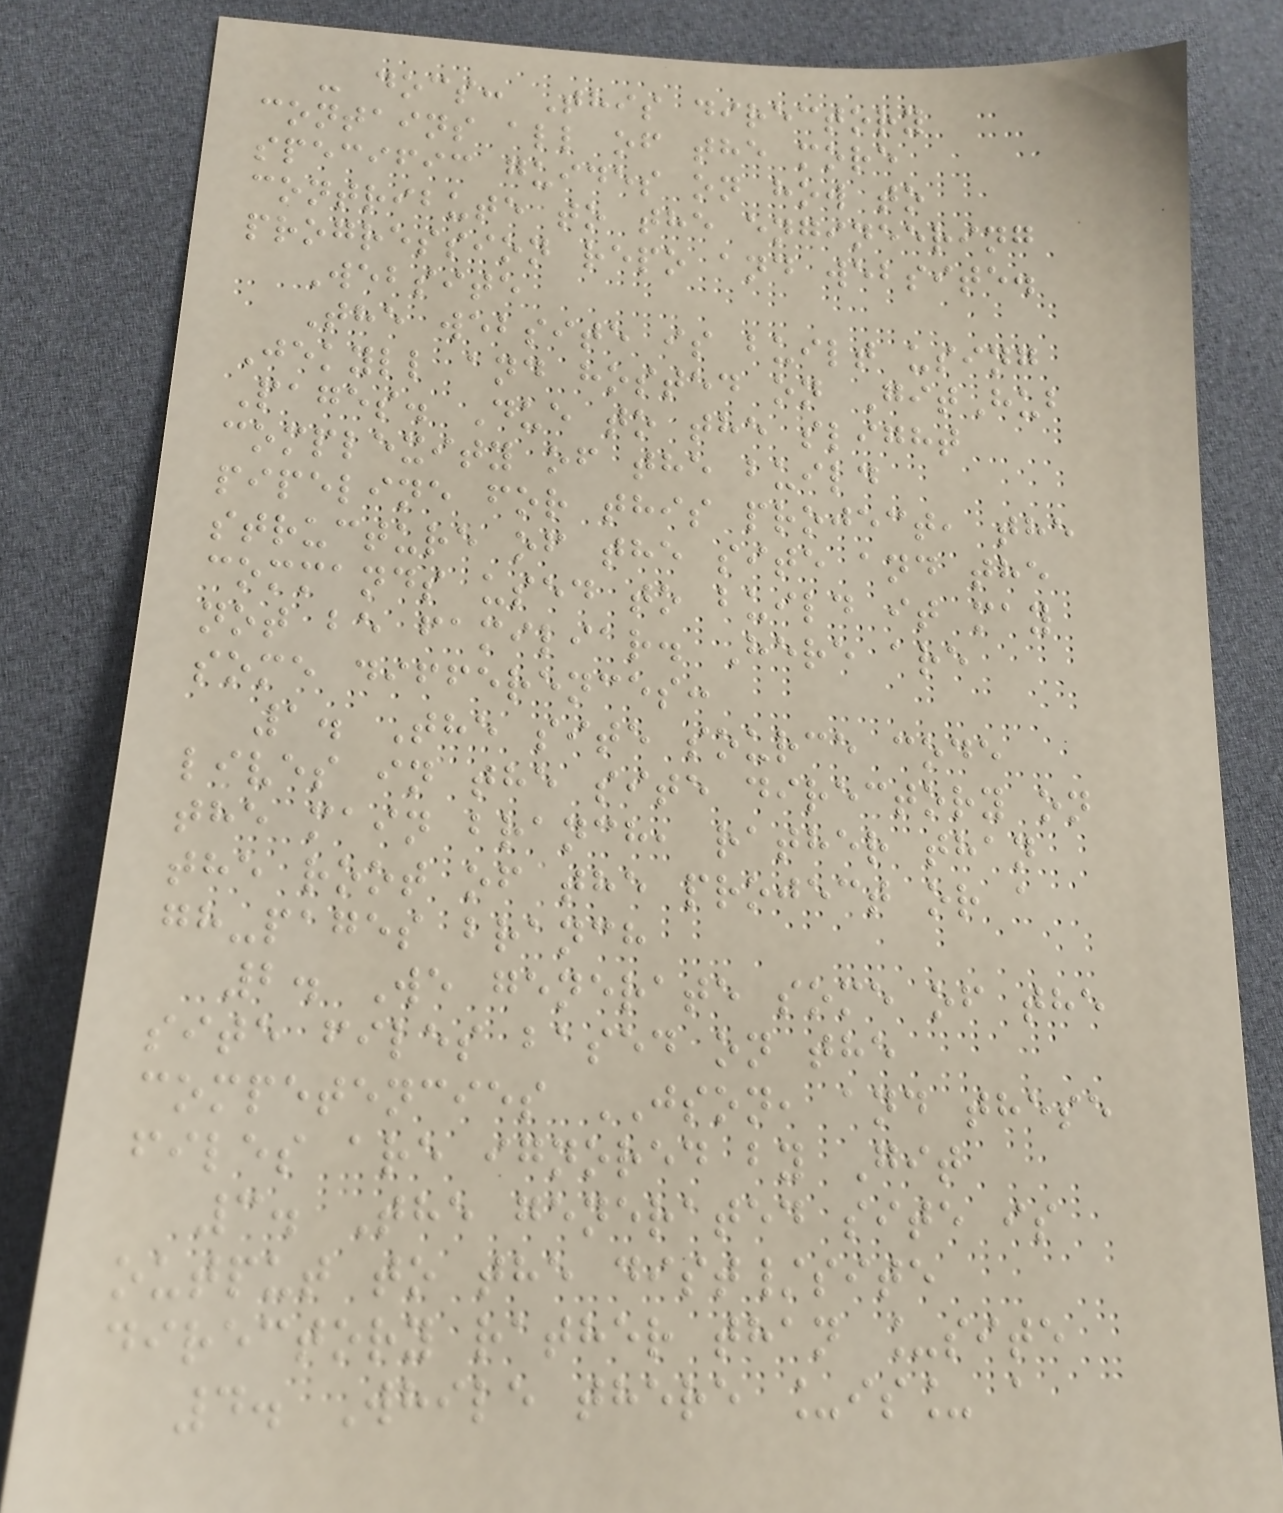- docs: This directory
contains all of the more
specific guides on how to
contribute to the engineering
progression repo and website.
Website
The website is built using
Jekyll and hosted on GitHub
Pages. Due to the slight
complexity of the build
pipeline for this project, the
structure of the site and the
commands used to build it may
not be familiar. Here are
some differences:
1. The site source code
lives in the site directory on
the main branch, rather than
the root of the project or a
gh-pages branch
2. We generate some of the
site files based on the
competencies JSON, and these
files are ignored by Git
3. The generated site is
output to the dist/site
directory rather than _site
4. While there _is_ a
